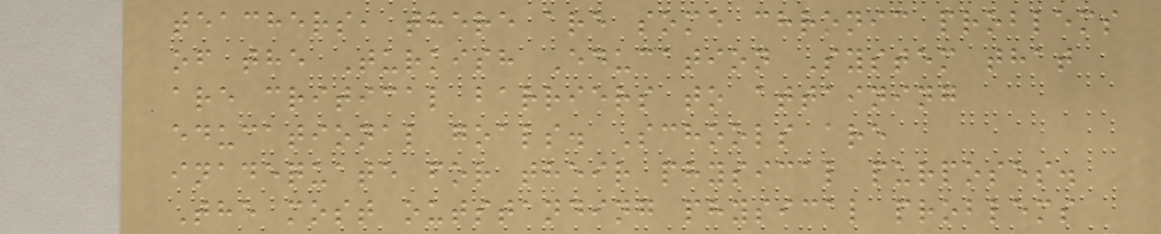teachers, there are some chronic problems
of the Turkish Education System that
are critical barriers to attaining
educational goals. Schools are
inadequate for their physical purposes.
The most outstanding physical problems
